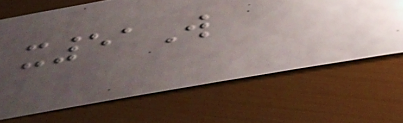x51W
